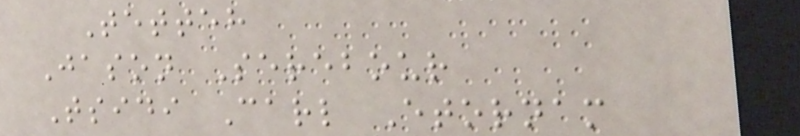Tetteh
Jason Serebour
Tsidi Carl Etornam
